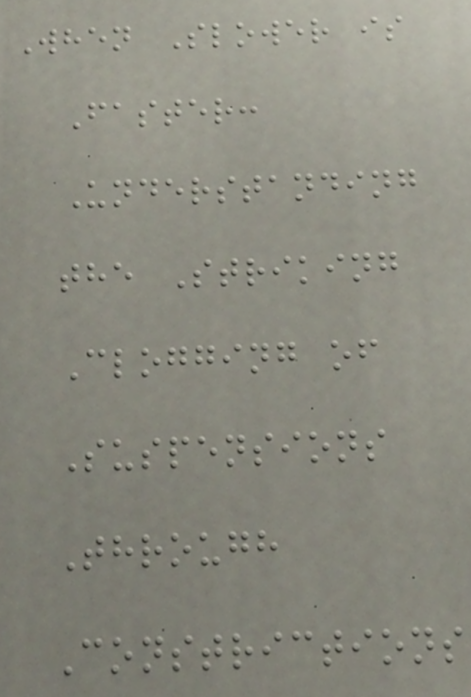When Slower is
Faster:
Understanding
the Striking
Clogging of
Suspensions
Through
Constrictions
